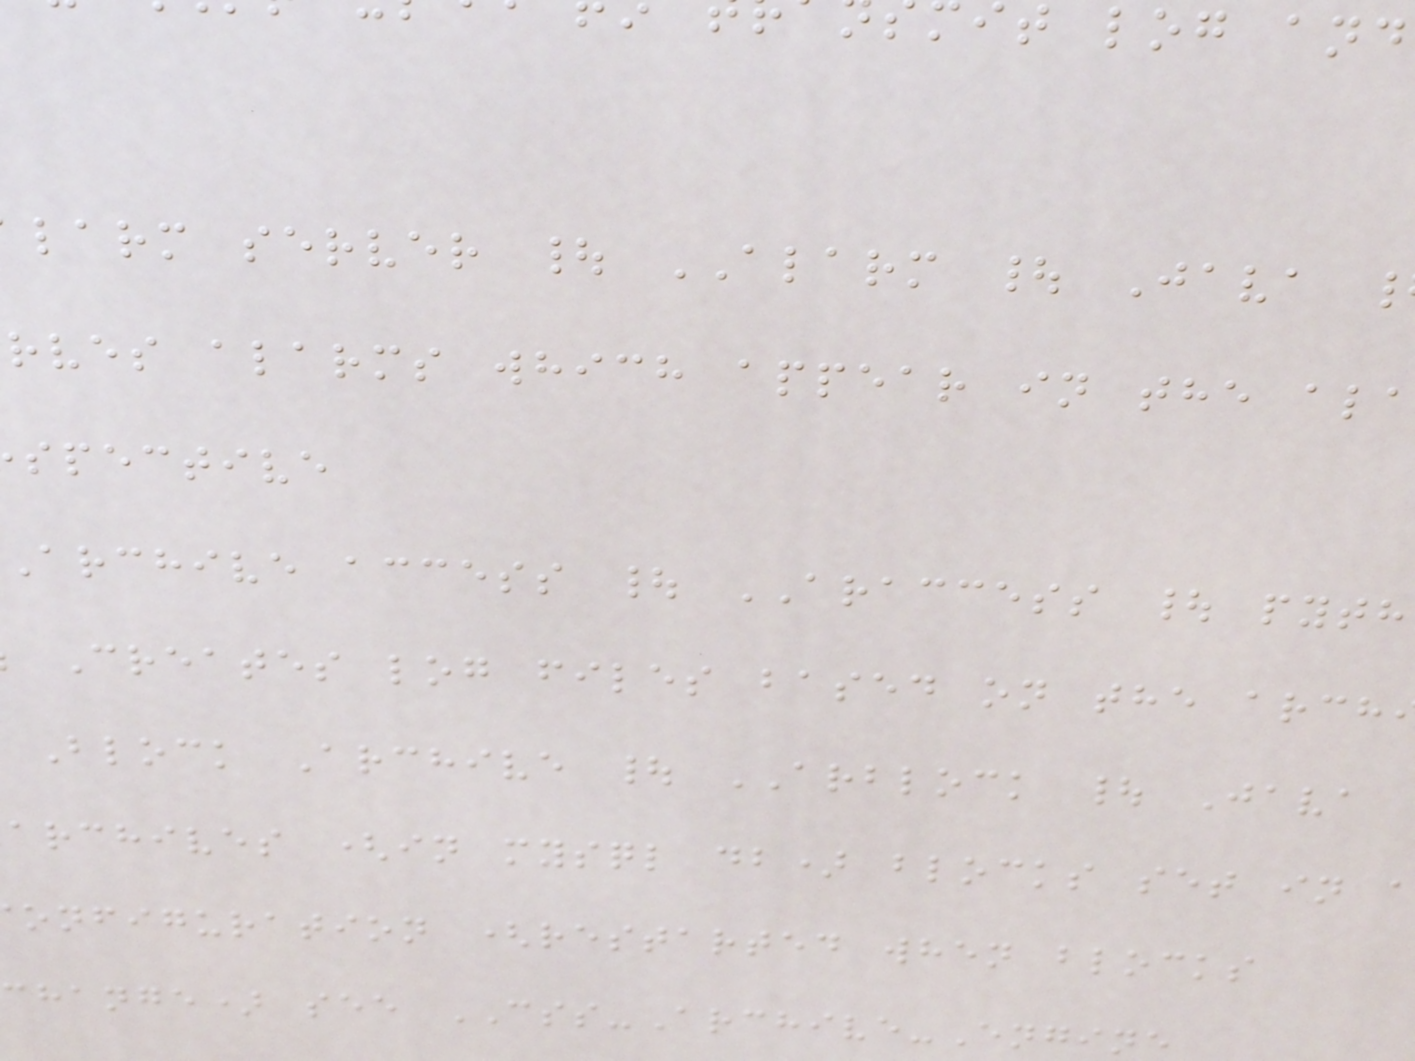larm server | ALARM | Java
rves alarms which appear in the ala
spective
Archive access | ARACCESS | pyth
Creates log files based on the arch
Block Archive | ARBLOCK | Java
archives (in mysql db) blocks set in a
onfiguration (restarted when blocks
change) see CSS-Archive-Engine
